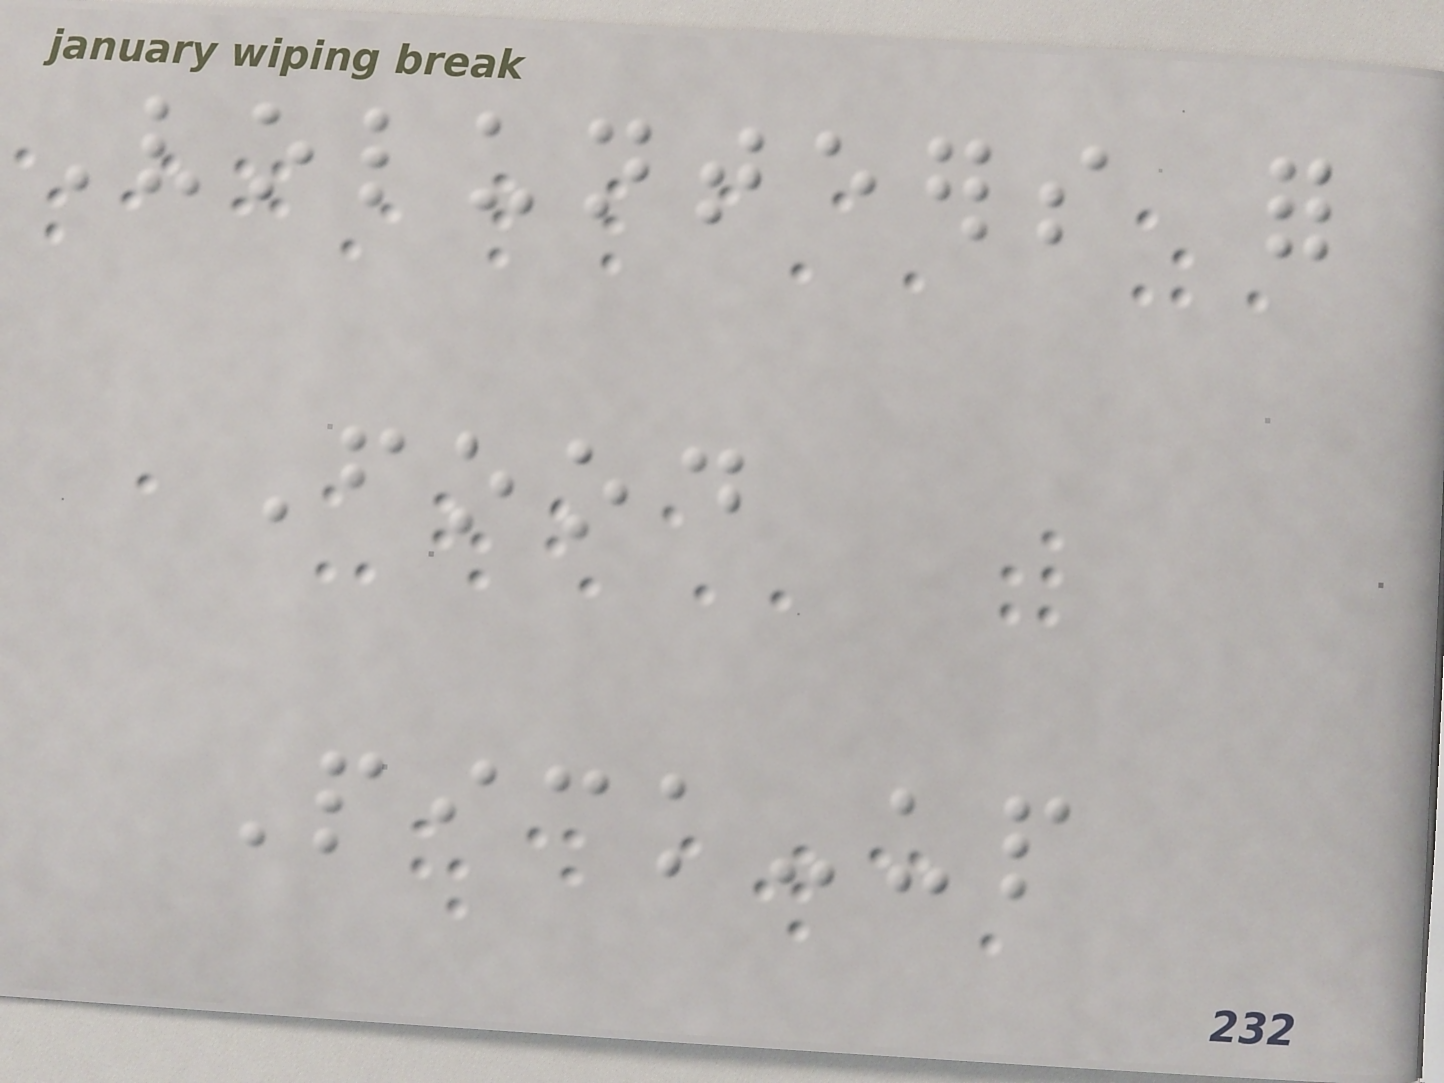Volunteers for
Food
Pick-up
